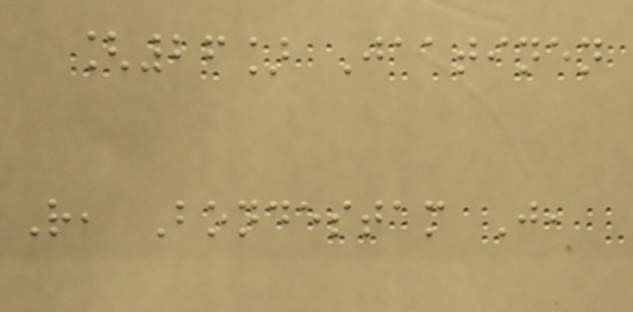[26] Jaatinen
R, Bondestam J,
